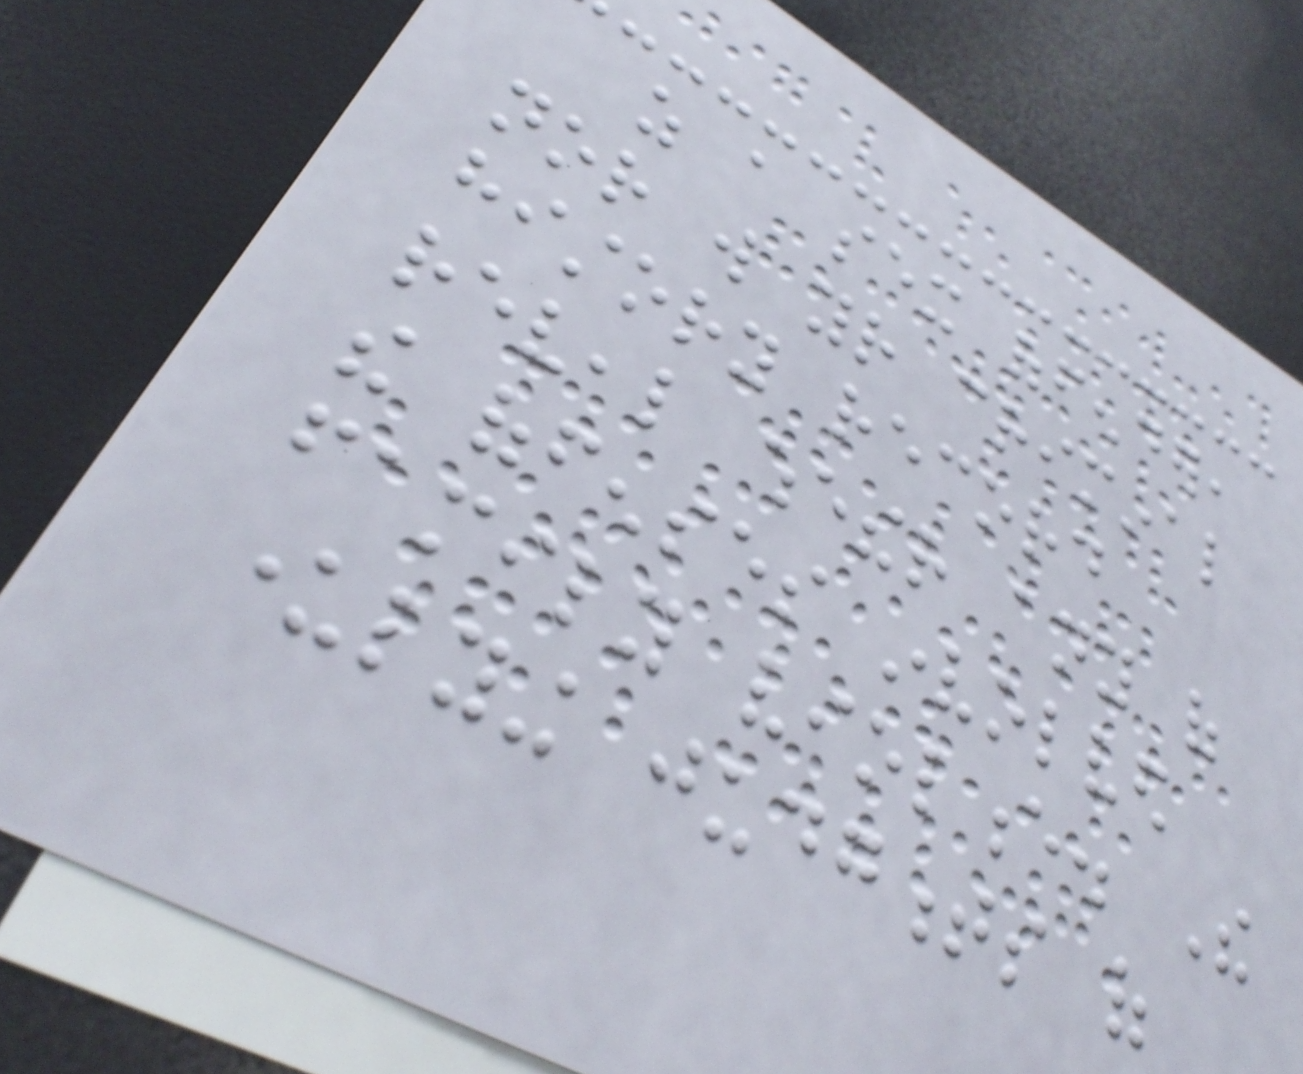as a sex offender,
nor will your criminal
history record
reveal whether any of
the offenses involved
family violence. The
underlying judgments of
